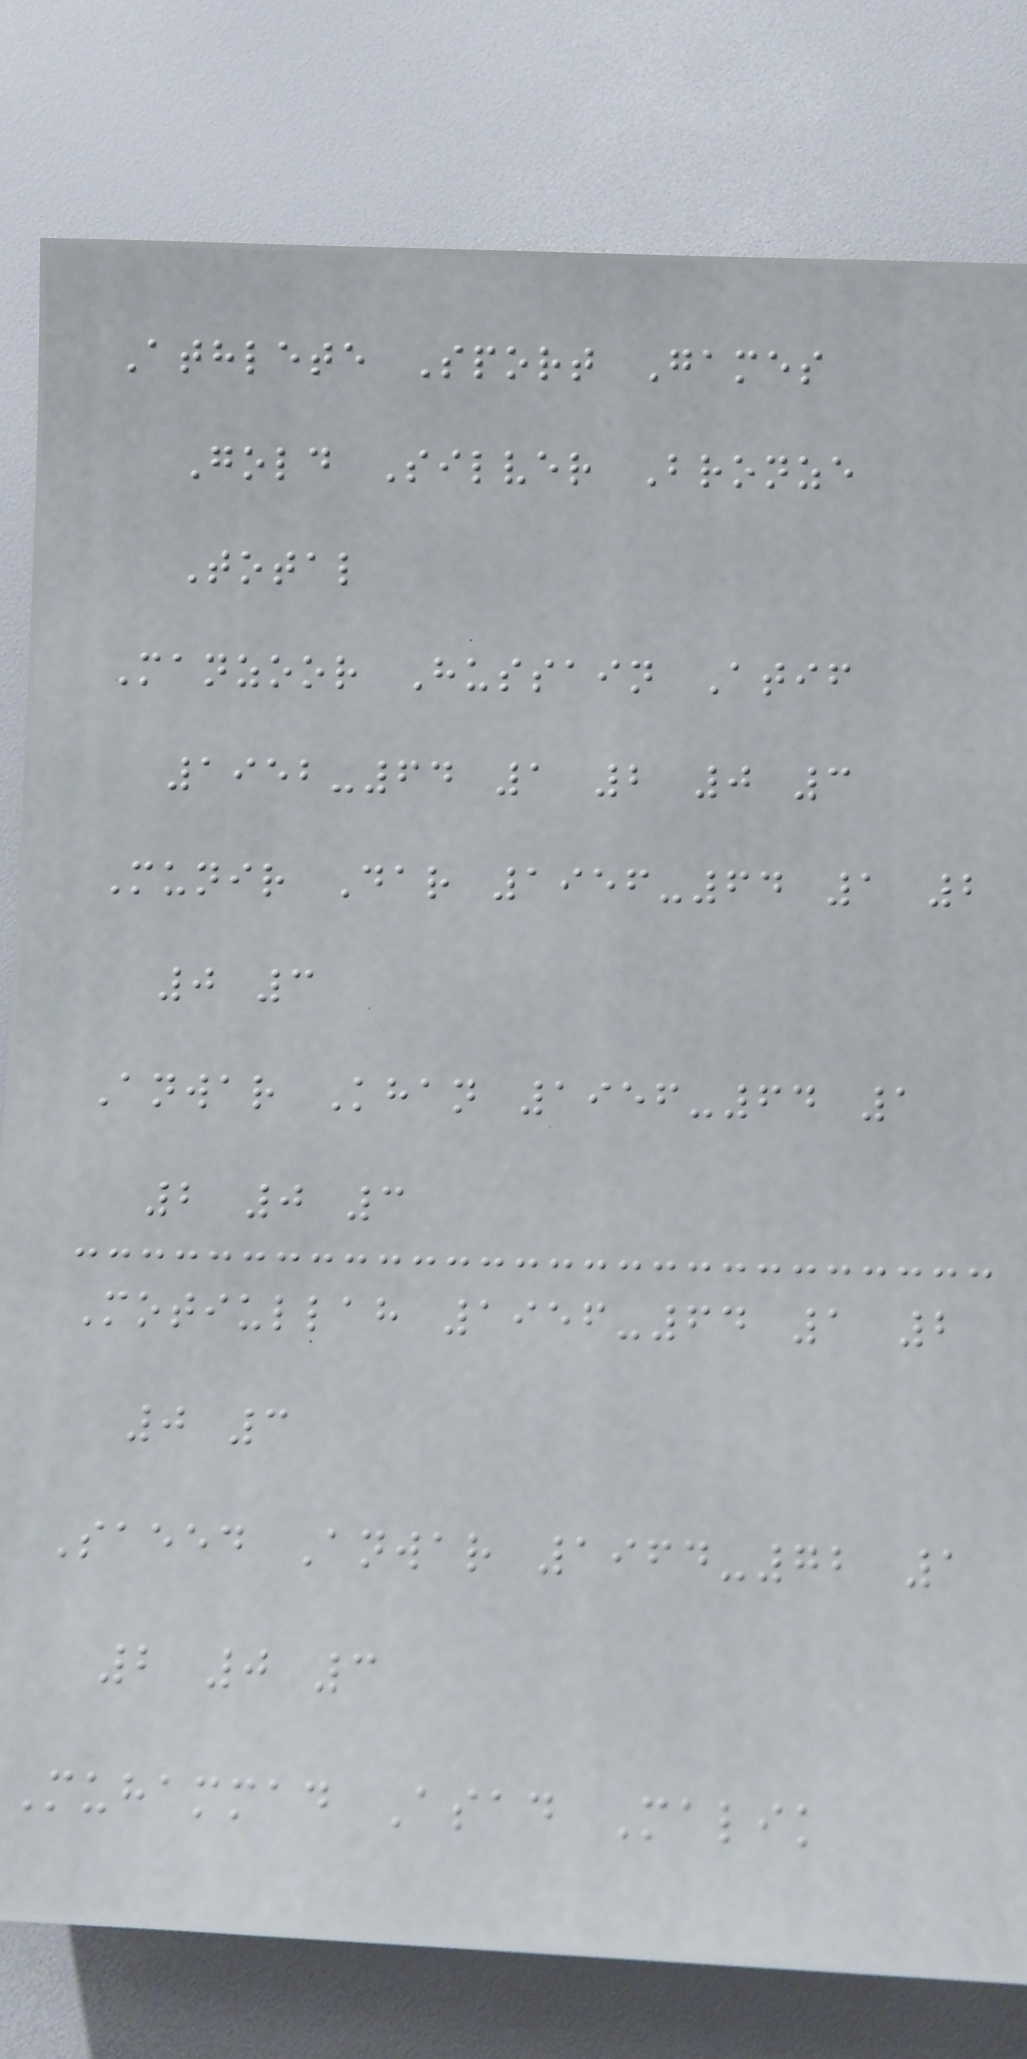Athlete Sport Games
Gold Silver Bronze
Total
Manzoor Hussain Atif
1952-64 1 2 0 3
Munir Dar 1956-64 1 2
0 3
Anwar Khan 1956-64 1
2 0 3
Motiullah 1956-64 1 2
0 3
Saeed Anwar 1964-72 1
2 0 3
Muhammad Asad Malik
